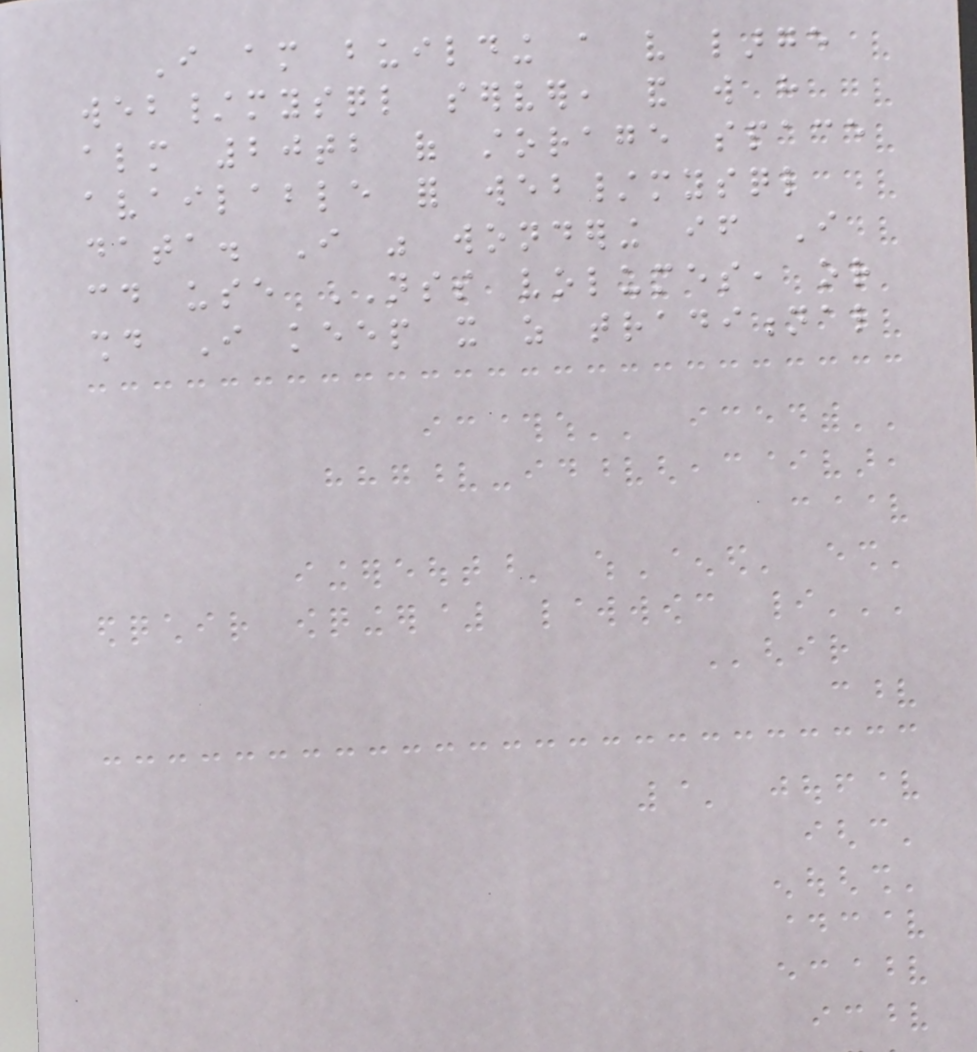I am building a very large
web/mysql server, and will have
almost 20tb of storage space
available for web/mysql
data. I was wondering if I
could use NSS volumes, or
should I keep it as traditional
